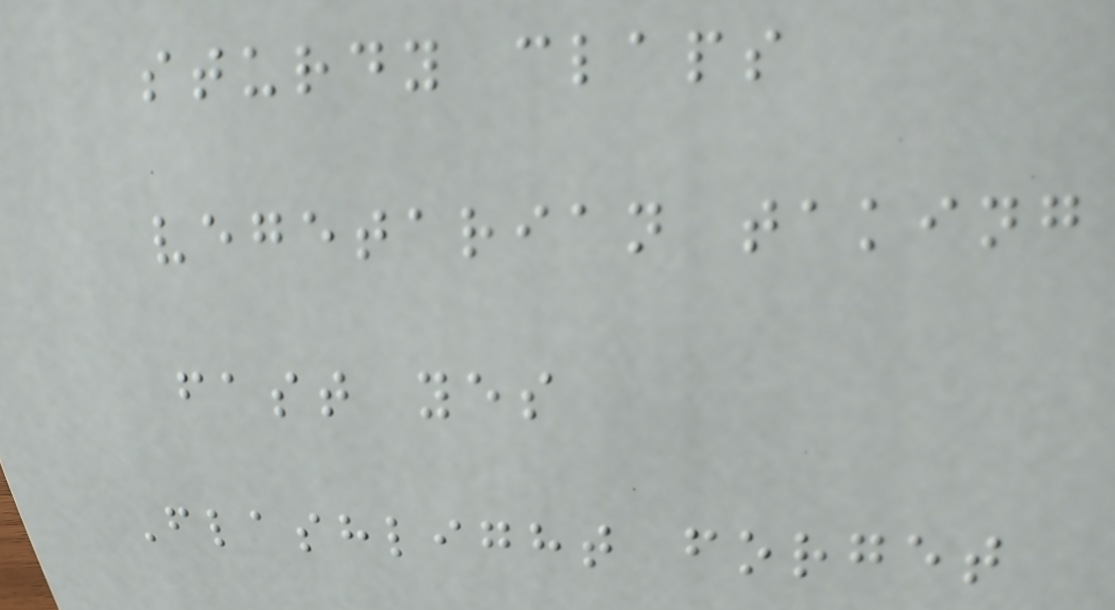sturdy claps
vegetarian taking
fast yes
Flashlight forget
